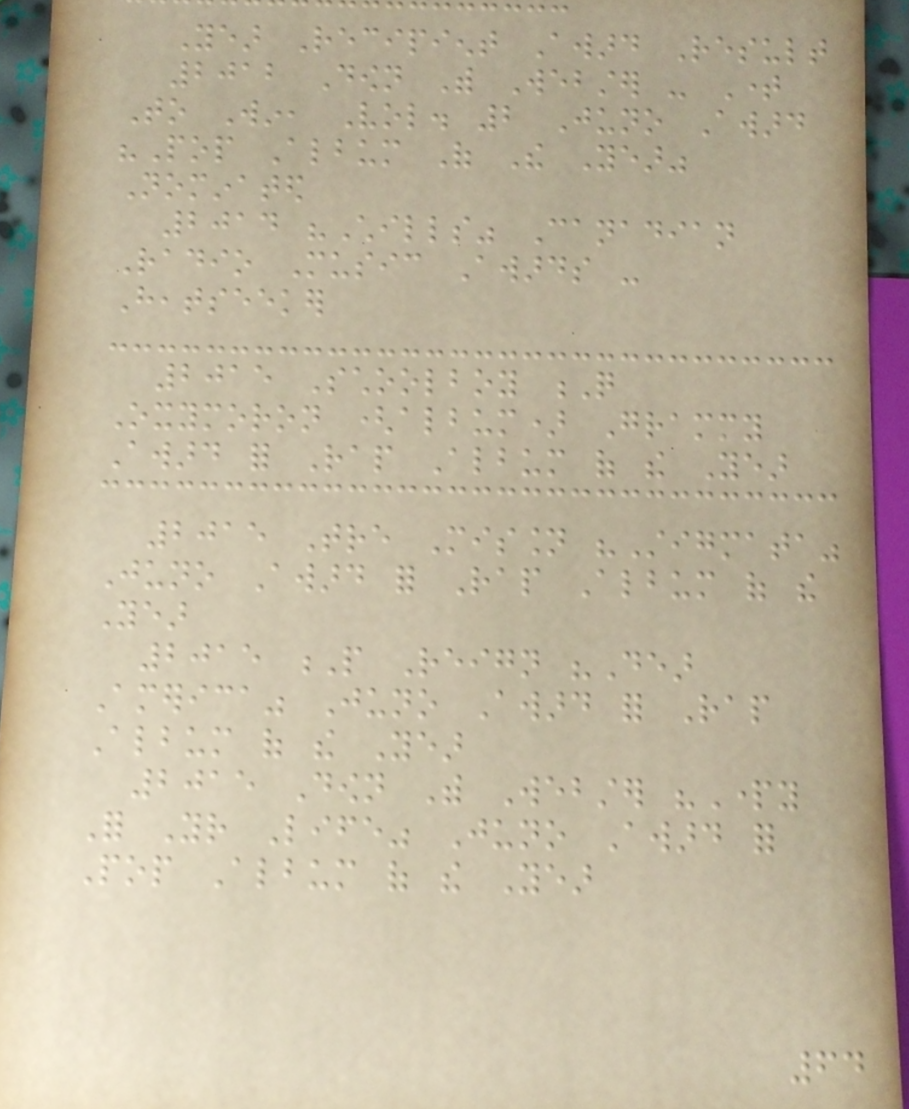Year Recipient Award Result
2012 Down With Webster - Time
To Win, Vol. 2 Juno Award
"Pop Album Of The Year"
Nominated
2014 "Chills" Canadian
Radio Music Awards -
Heatseeker
2015 Schoolboy Q
Oxymoron (album) Grammy
Award for Rap Album of the Year
2015 Tre Mission "Stigmata"
Juno Award for Rap Album of the
Year
2015 P Reign "Dear
America" Juno Award for Rap
Album of the Year
2015 Down With Webster "Party
For Your Life" Juno Award for
Pop Album of the Year
64
